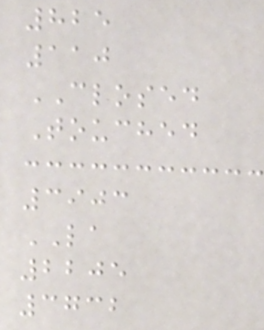825
110
CLOSED
Touched
3903
LA
2205
3732
